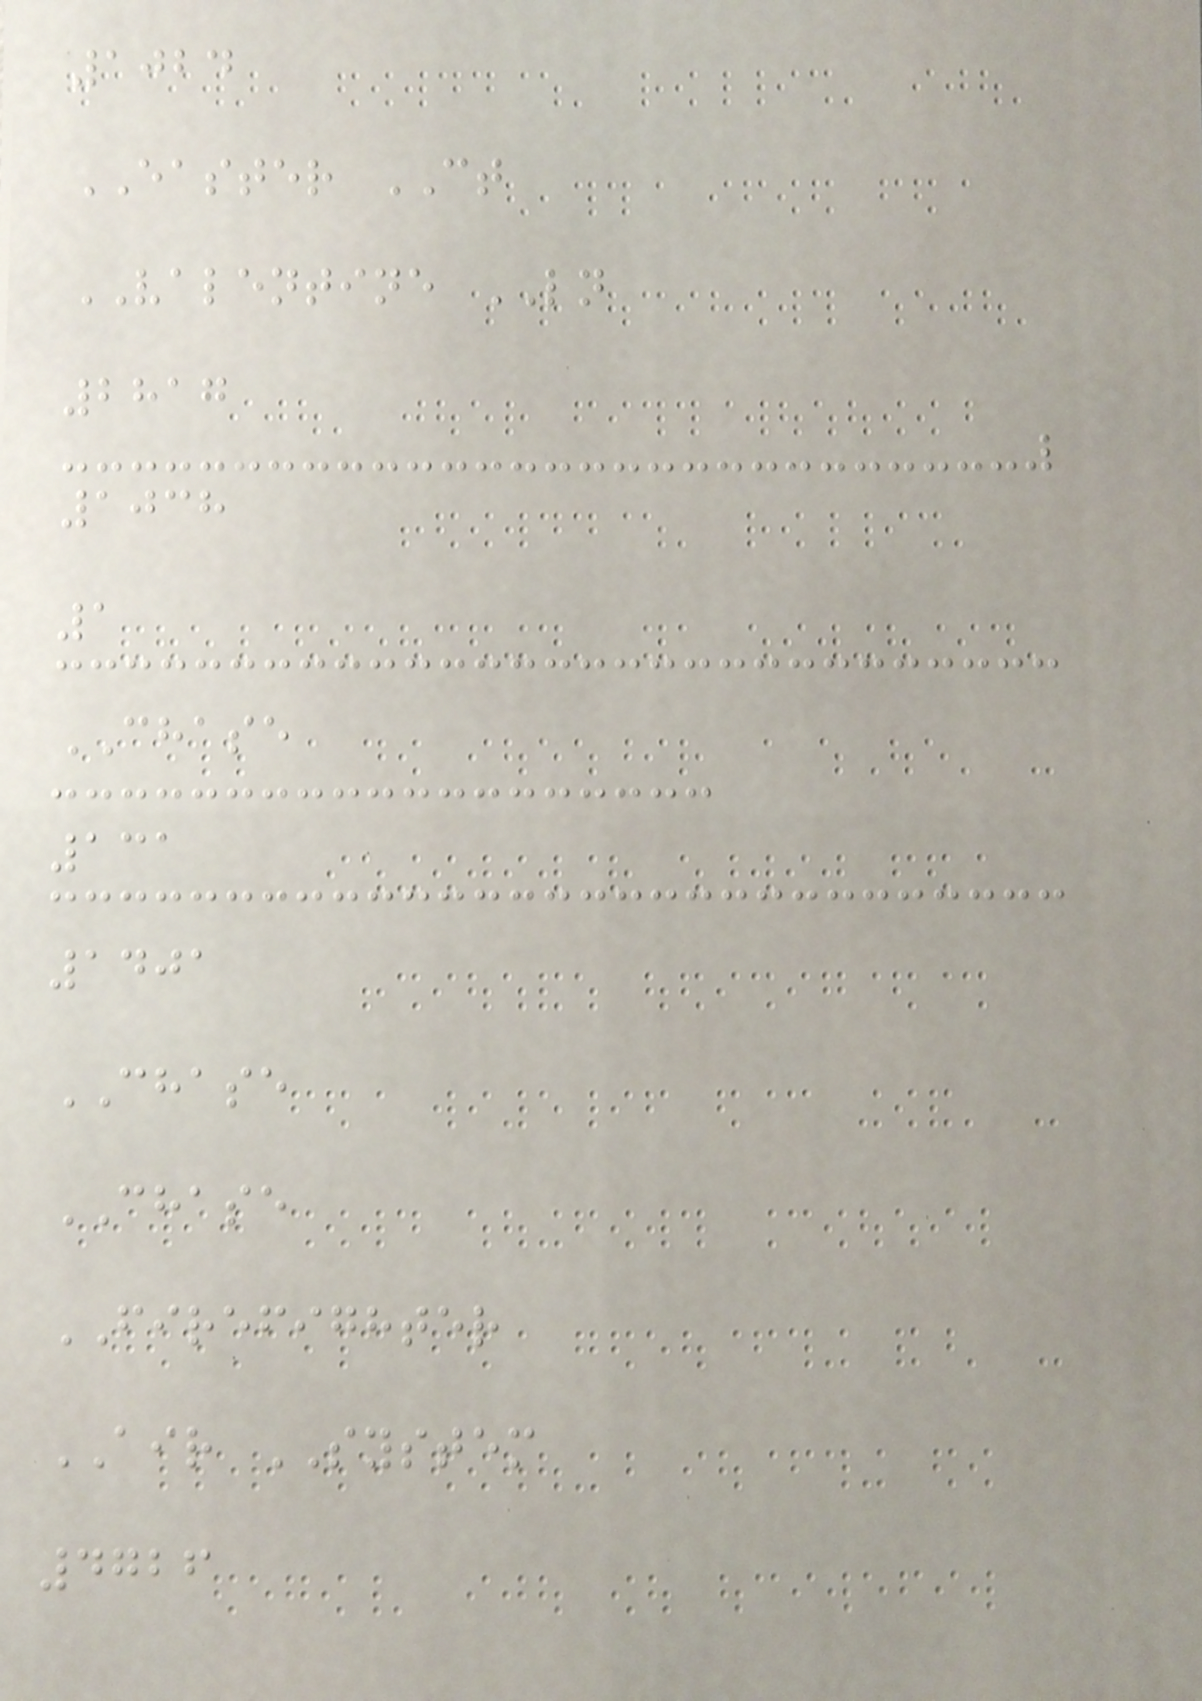1024
EASTER CT
VALENTINE LN
2817
1038
1
CHASE
131
1401
CHASE
CHASE
FIREFIGHTER
AIR SYSTEM
4726
